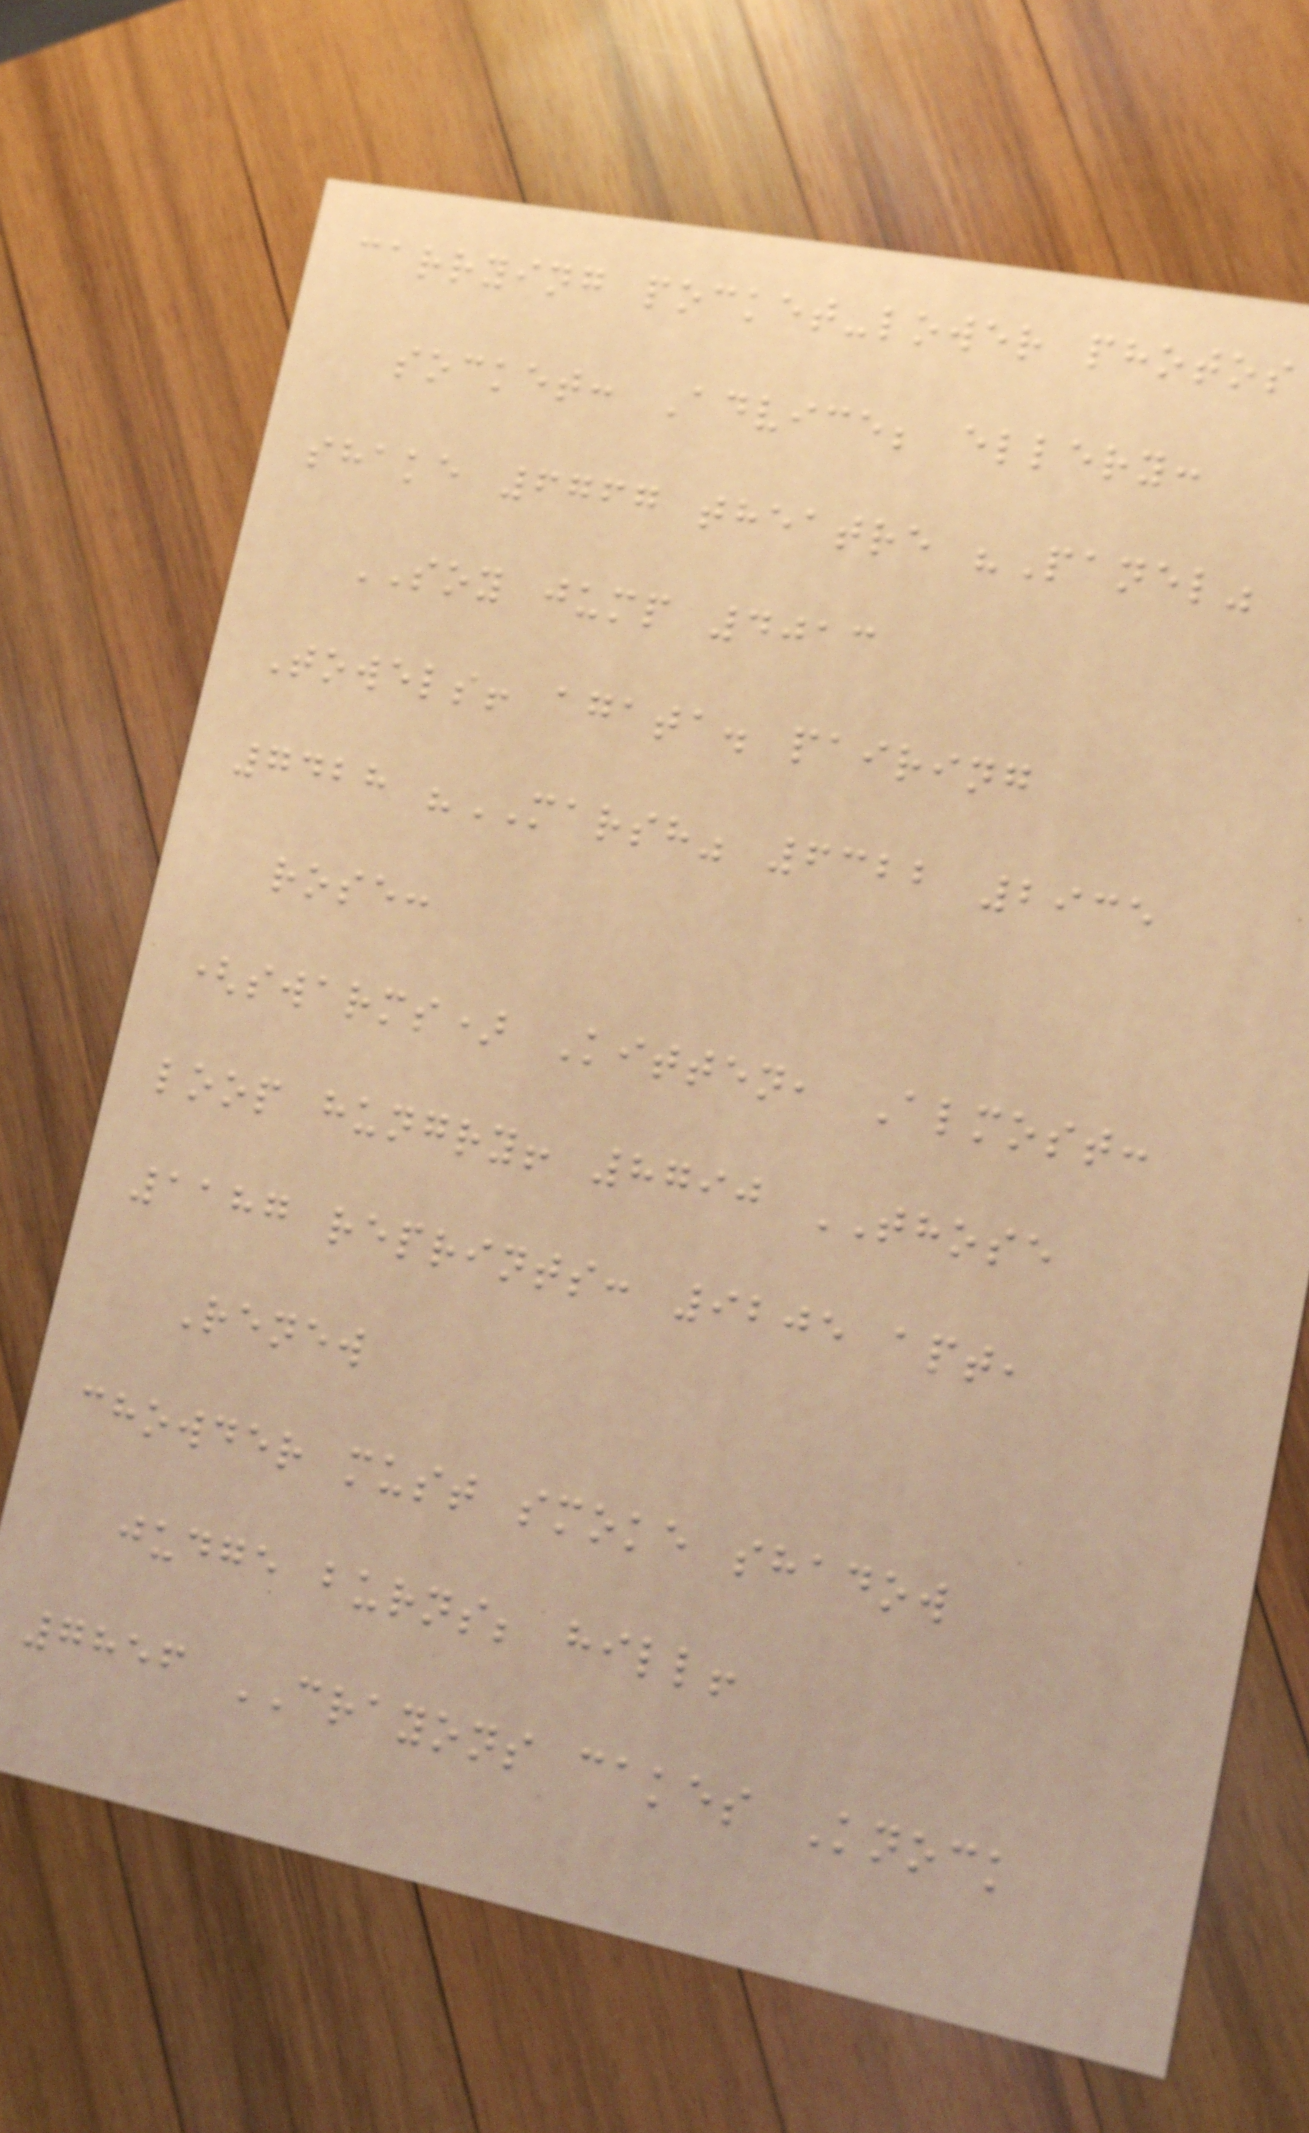carrying pocket-lower photos
socket: Advice; ellery:
shake 6767 theatre "Panel"
SOY jump 4013
Towels! agata. pairing
7428 "MARSH" 6322 2935
rose:
(swarms) Kitten, Almost:
loop hungry! 8790 THOSE
1187 reprints: 9205 apt,
Renew
chowder must smoke shadow
judge burns; hill!
7856 CRAYONS cakes Knock
